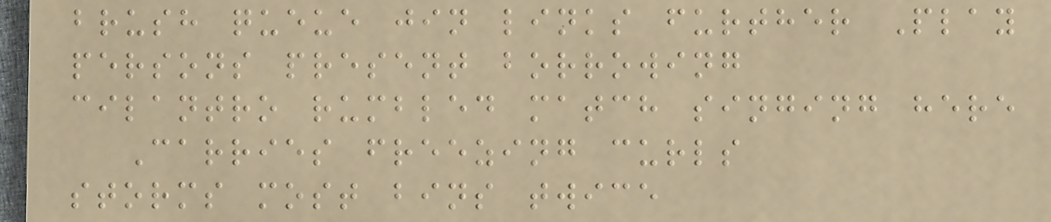brush queue jin links further Play
persons present borrowing
cilantro rumbled match singing here
Carries freezing curls
storms most bins twice
